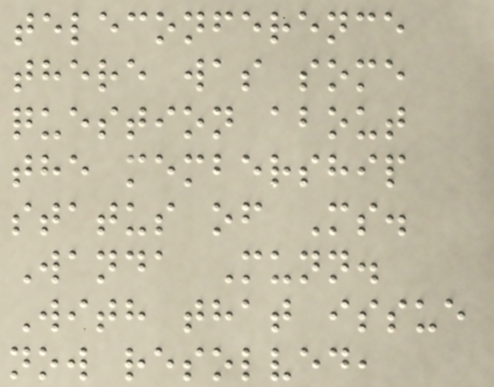teleconference
there was some
question about
the membership
status of Ms.
Wanda Munn.
With that issue
now resolved,
